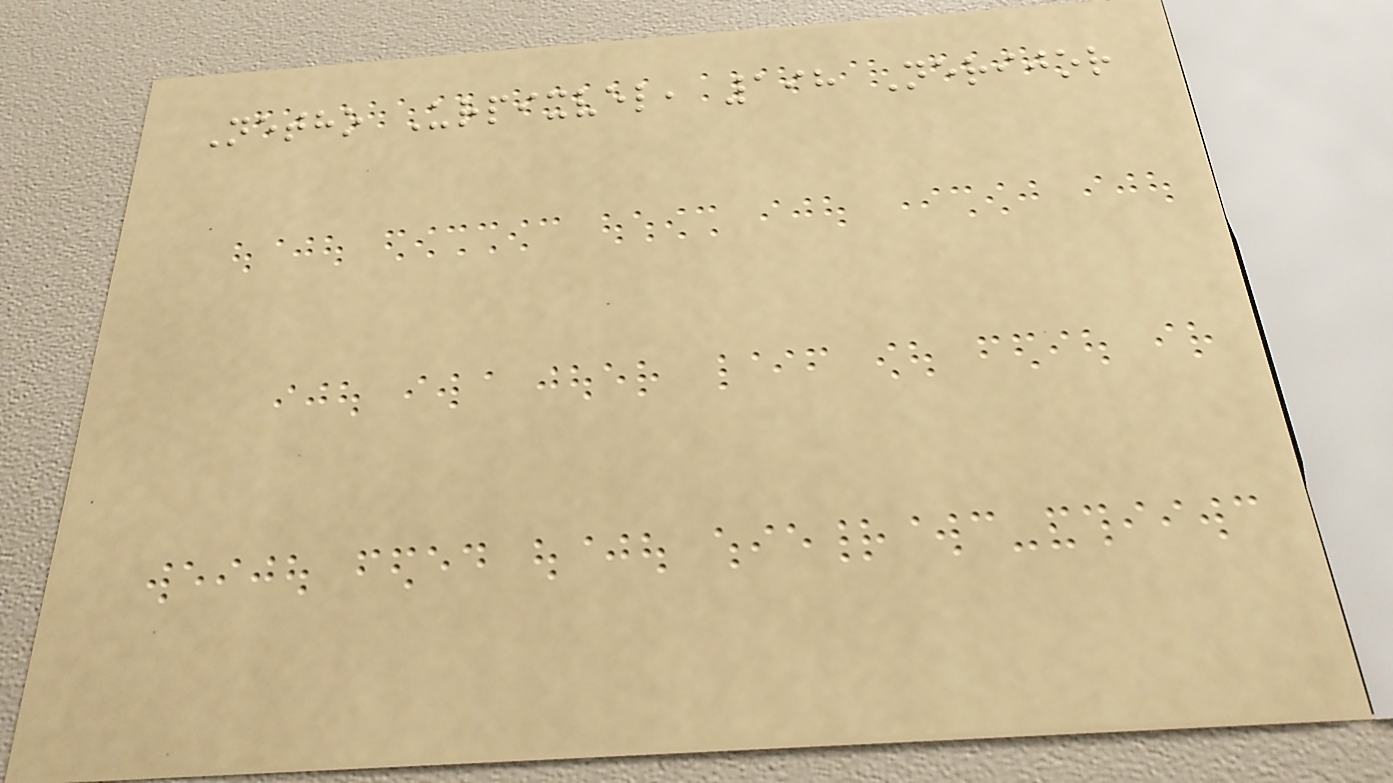Netho Urpixvel, 198 Nerijor
